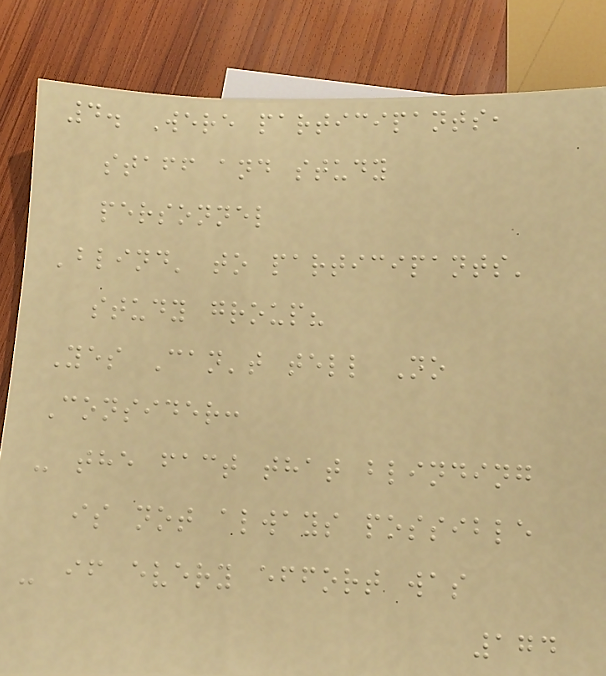4. Were participants,
staff and study
personnel
'blind' to participants'
study group?
Yes Can't tell No
Consider:
- the fact that blinding
is not always possible
- if every effort was
174
